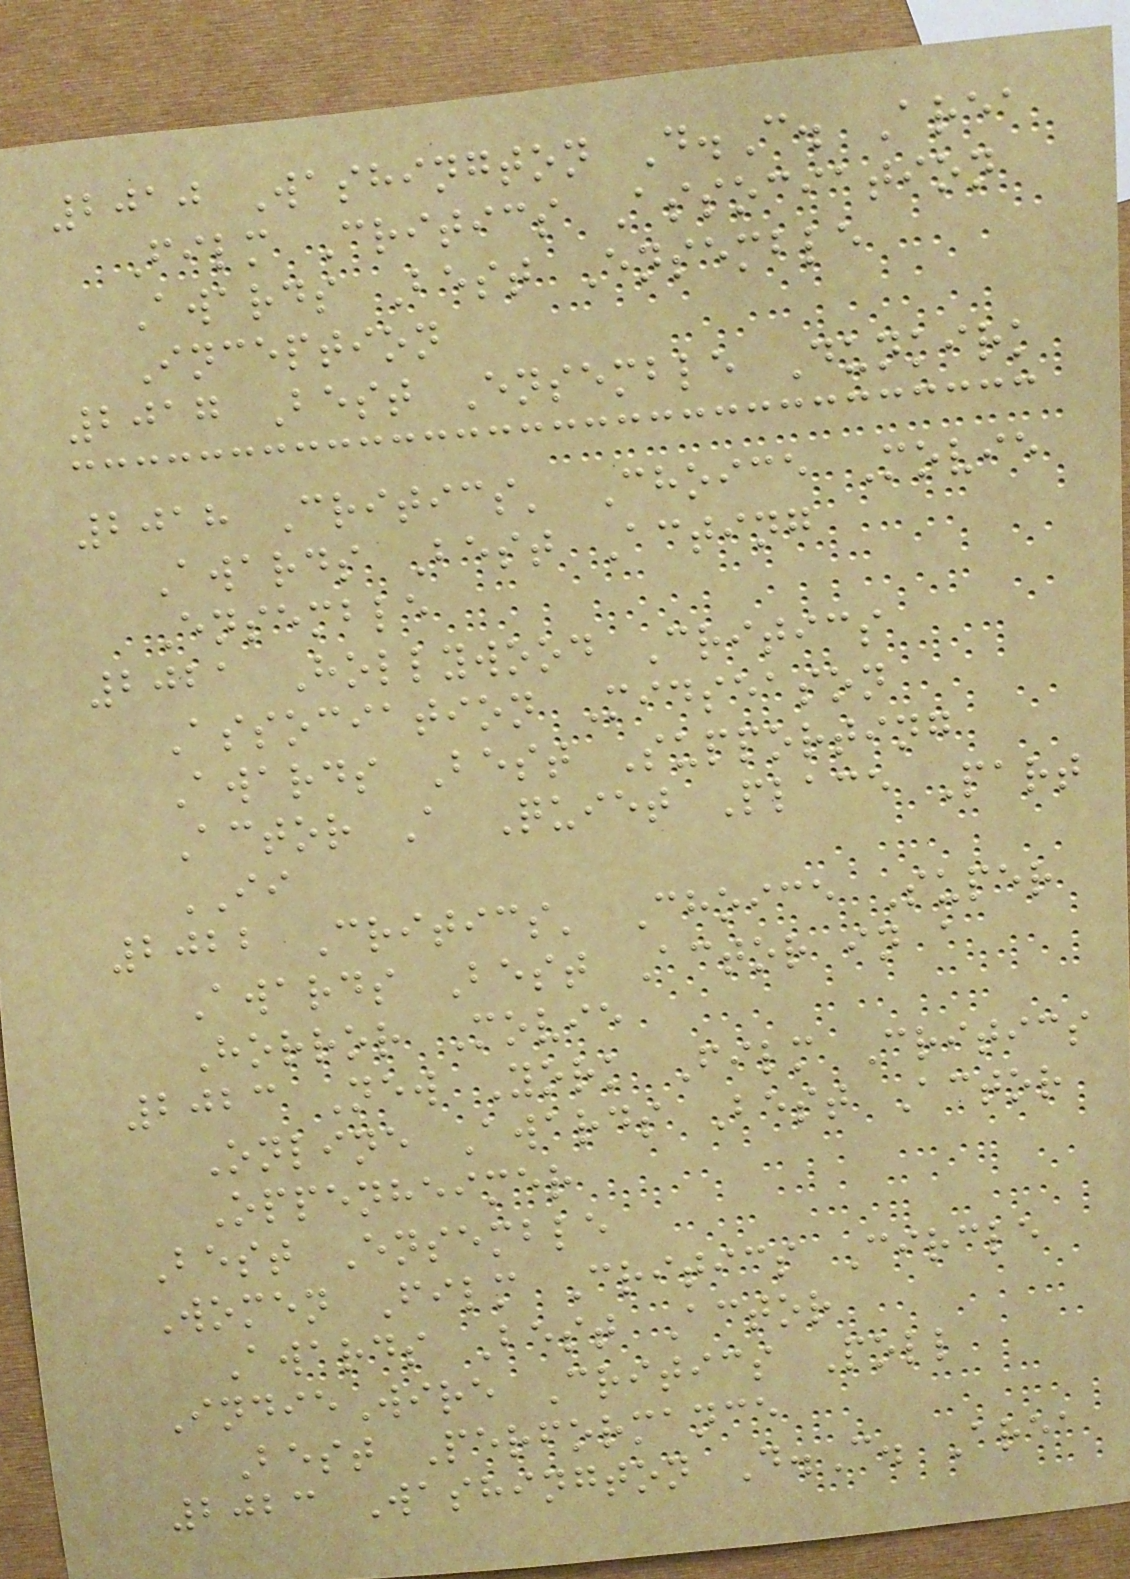2010 Washington D.C. Area
Film Critics Association
Awards Best Ensemble
Inception
2017 Best Ensemble Dunkirk
2018 Critics' Choice Movie
Awards Best Acting
Ensemble
2021 Hollywood Critics
Association Midseason
Awards Best Supporting
Actor A Quiet Place Part
II
2022 Critics' Choice Super
Awards Best Actor in a
Horror Movie
2023 New York Film Critics
Online Awards Best Actor
Oppenheimer
Best Ensemble
Women Film Critics Circle
Awards Best Actor
IndieWire Critics Poll
Best Performance
2023 Washington D.C. Area
